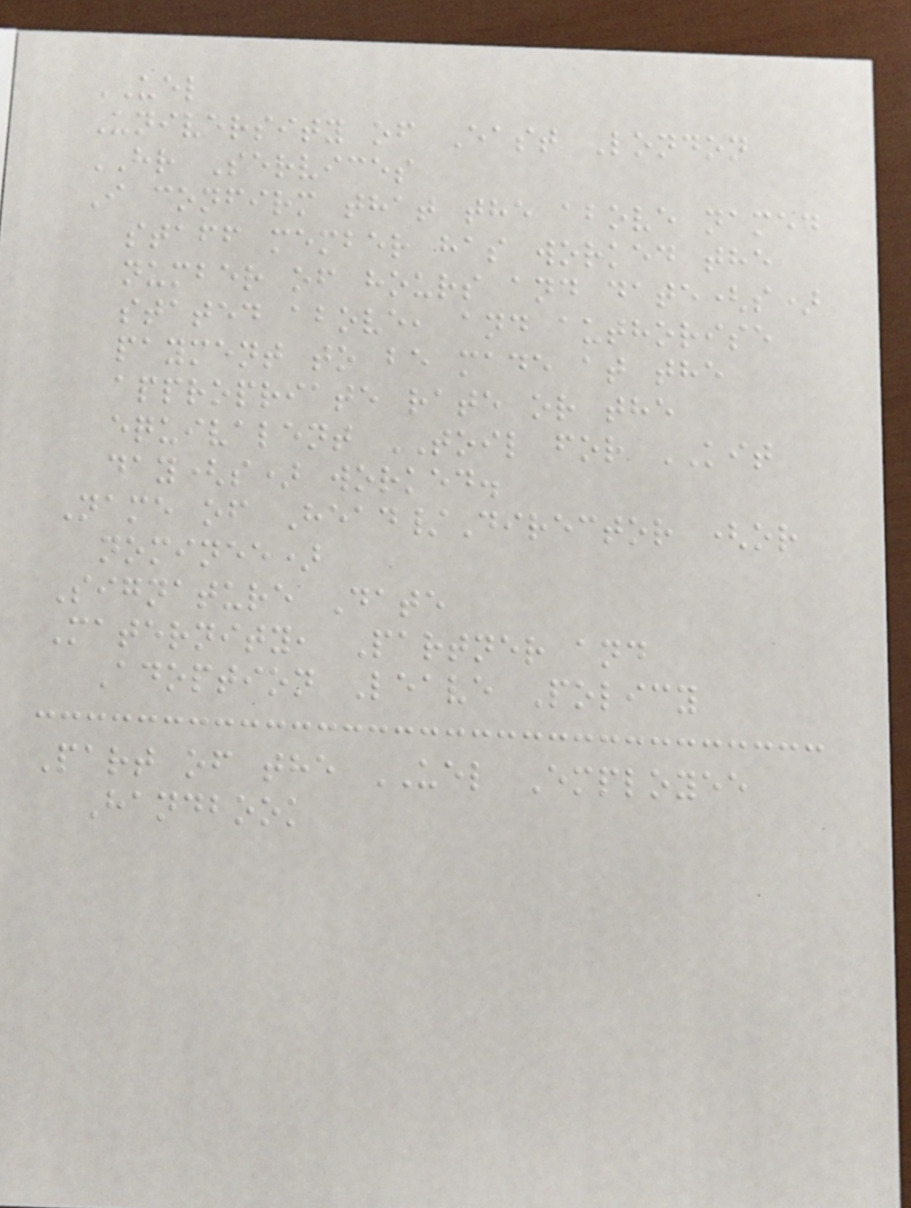UEL
University of East London
HR Services
I confirm that the above named
staff member has worked the
number of hours and date(s)
stated above, and authorise
payment to be made at the
appropriate rate or the
equivalent TOIL for KIT
day(s) worked.
Name of Head/Director (or
nominee)
Signature Date
Maternity, Partner and
Adoption Leave Policy
Part of the UEL Employee
Handbook
